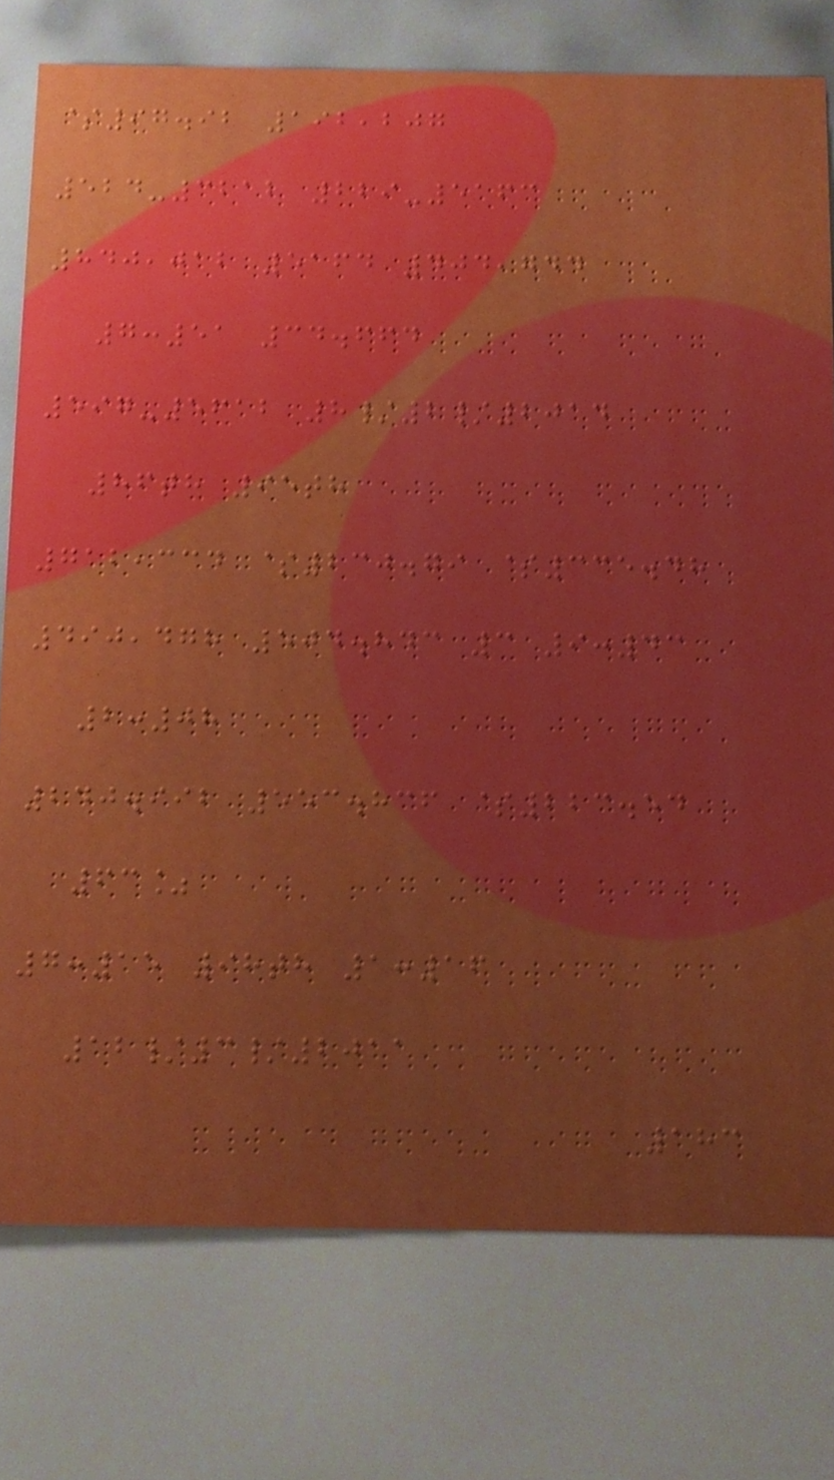$97.92 192,207
524-3212 229-5163
840,012 5164 404,744
7:51 34.664
597-5612 8/2/2014
86th 95th
712,334 $230.79 $335.48
490,478 504.843 3 9:43
2:08
240.992 553.836 $223.54
63%
7:15 98th 1:16
12/3/2011
183
